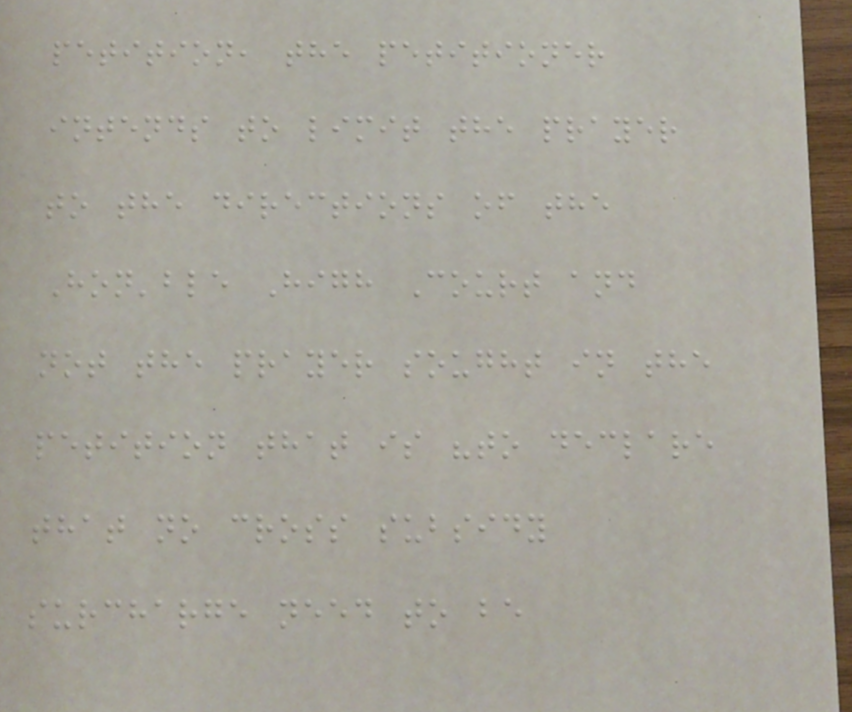petition, the petitioner
intends to limit the prayer
to the directions of the
Hon'ble High Court and
not the prayer sought in the
petition that is "to declare
that no cross subsidy
surcharge need to be
